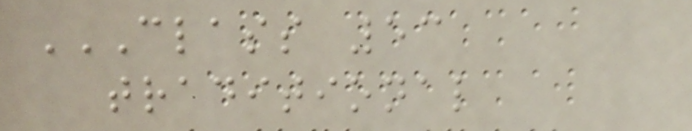CLASS 53
TRADITIONAL
